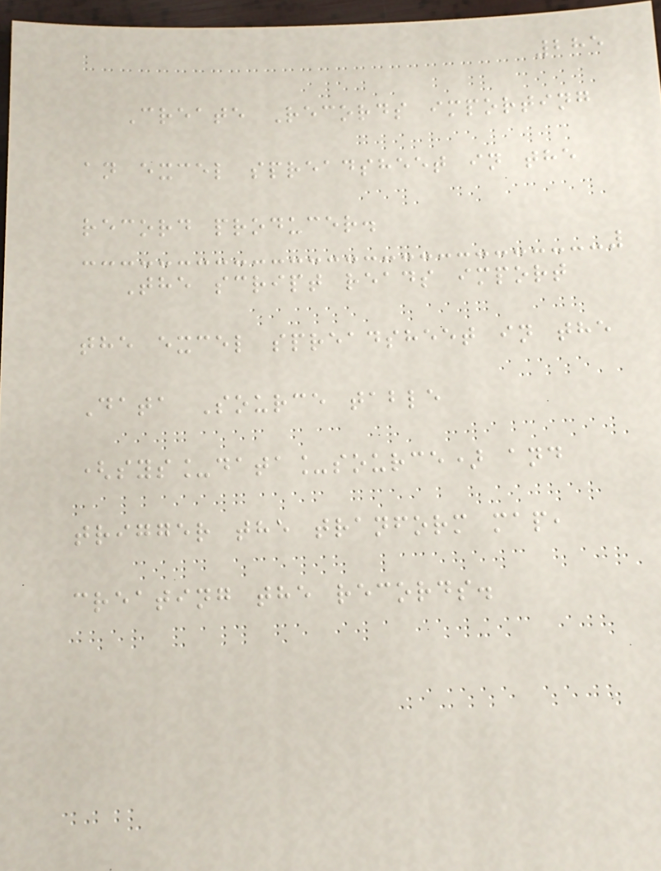285
Create Records importing
an excel spreadsheet in the
record producer.
The script reads import
the excel spreadsheet in the
Data Source table
(sys_data_source) and
trigger the tranform map,
creating the records.
